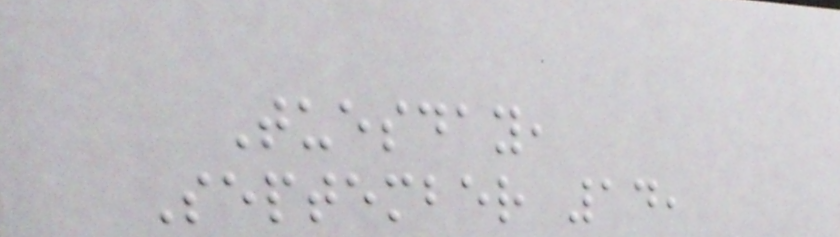Tuesday,
September 14,
